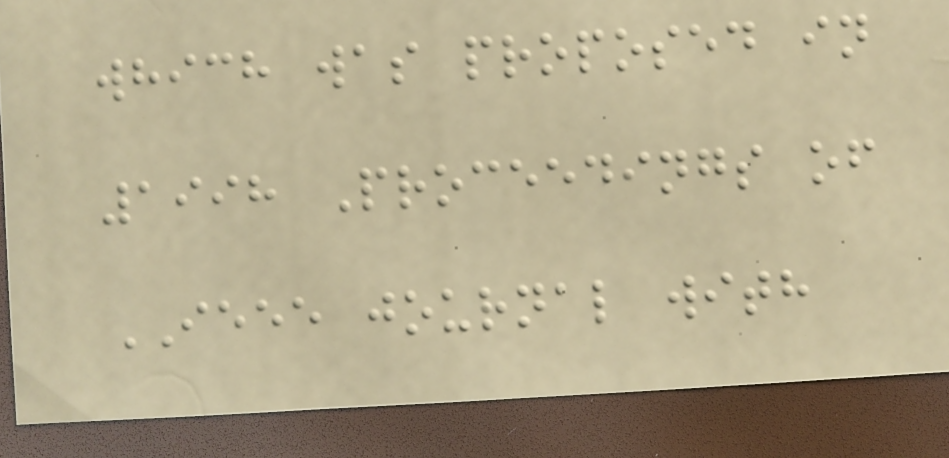which was proposed in
1998 Proceedings of
IEEE journal with
